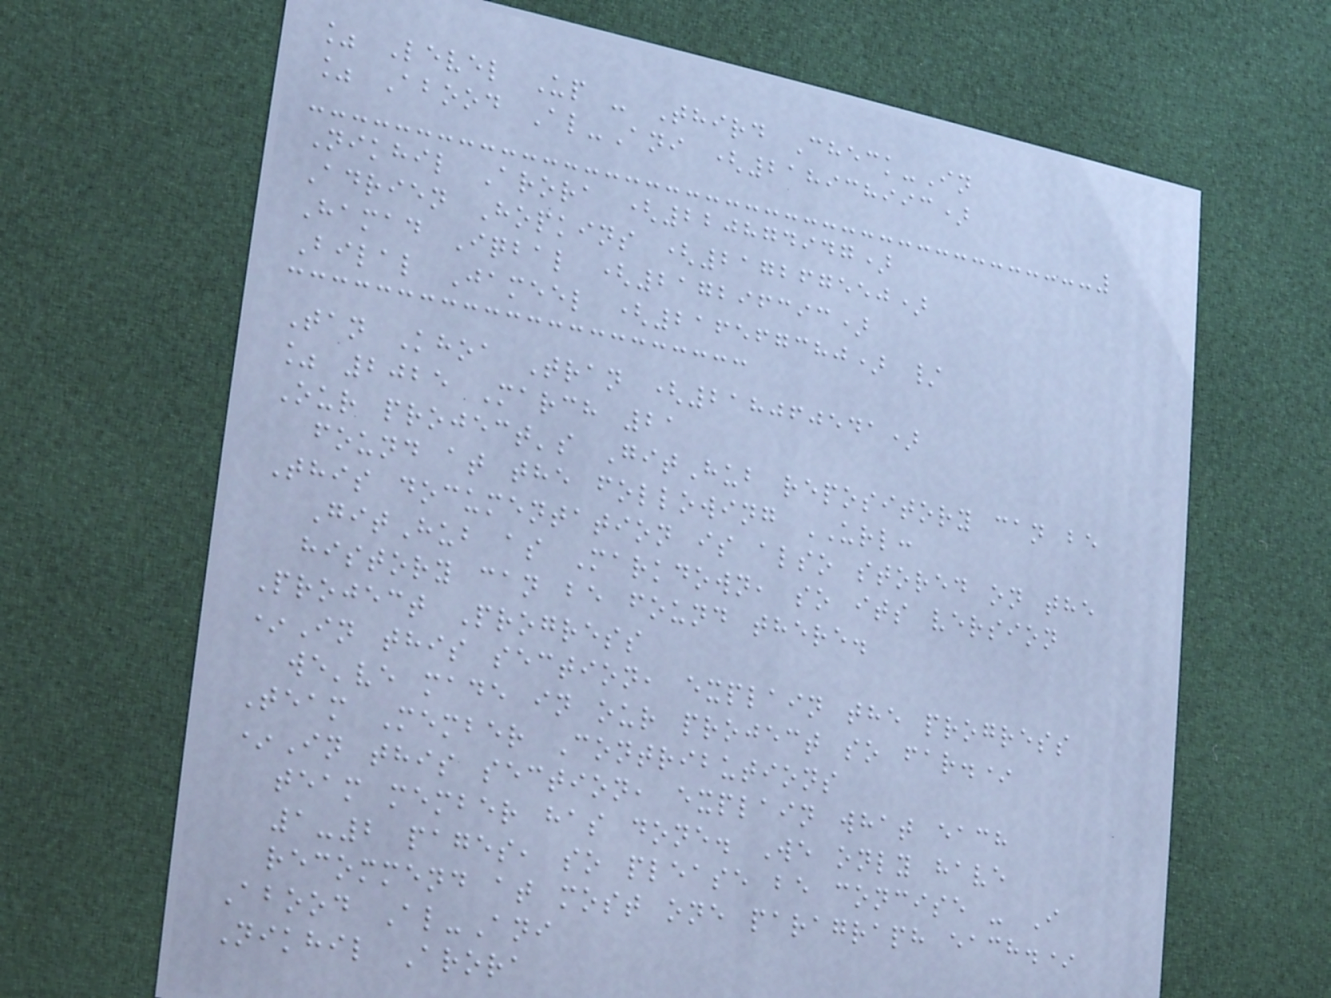% Level Up - Third Check-In
% Abood Al-Ani (218938993)
Nikhil Arora (220874947)
Adrien Hopkins (217267550)
Hamad Iqbal (217296393)
Bilal Jameel (216567380) /
Tan Khoa Tran (218060541)
% 2025 March 21
Our project's GitHub repository can be
found at the following URL:
This documentation is also stored on the
GitHub as Markdown, so its version
history can be found there.
Project Progress
*In this section, explain the progress
we've made in our project so far.*
Team Member Contributions
*In this section, explain what each
team member has done. We only have
1-2 pages, so please be concise - I
recommend at most one paragraph each.*
Abood Al-Ani
Nikhil Arora
